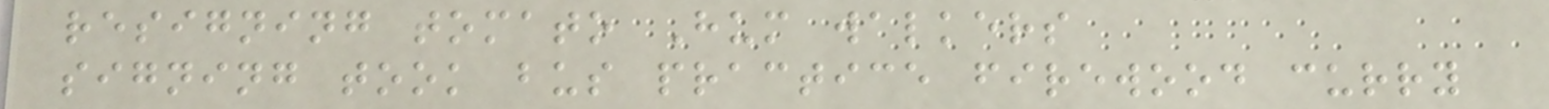resigning tomato Hum walkers
signing took bus practice firewood curry
